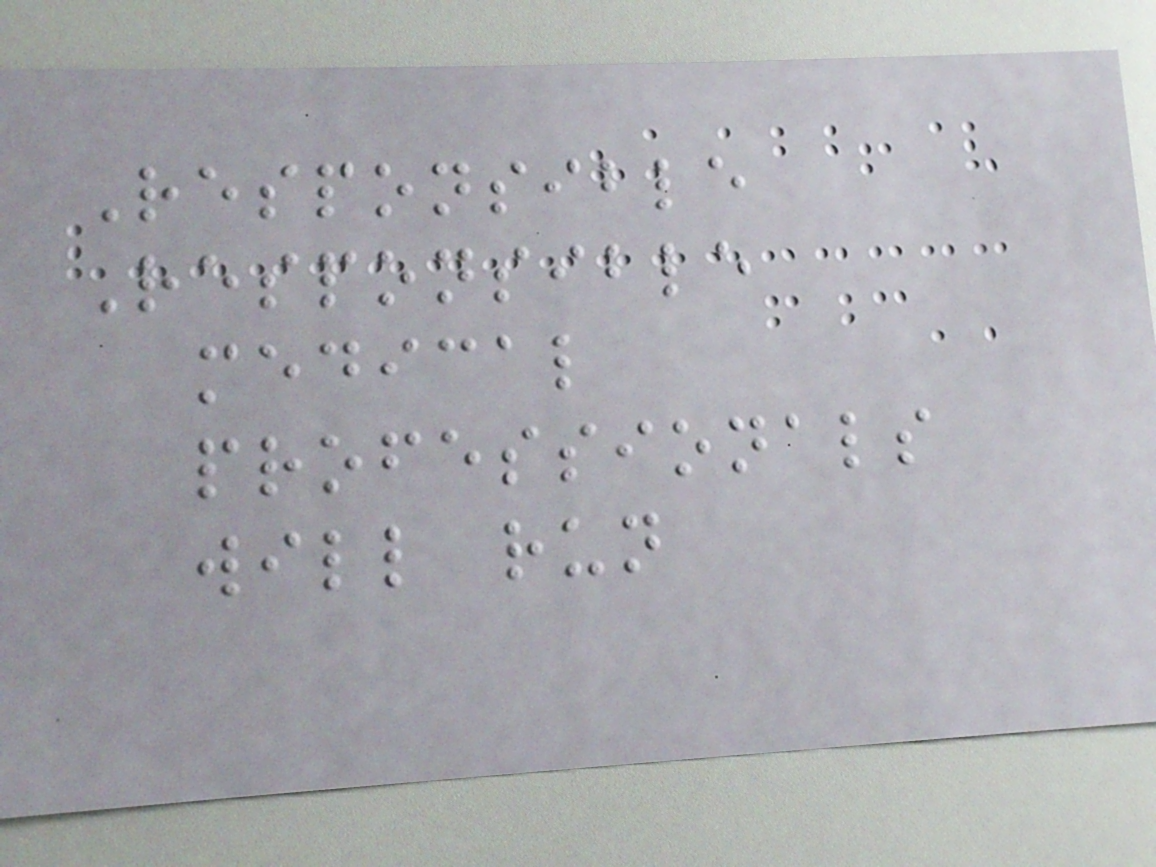Responsible
Responsible
medical
professionals
will run
